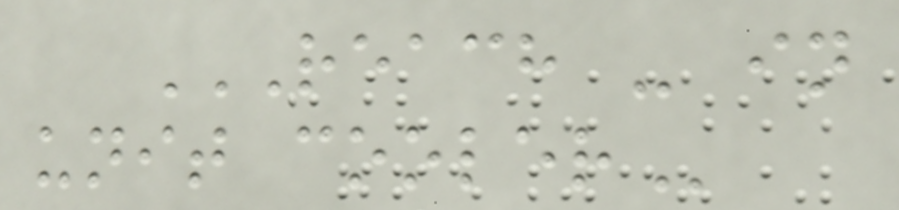REACH - IN
UNIT COOLER
